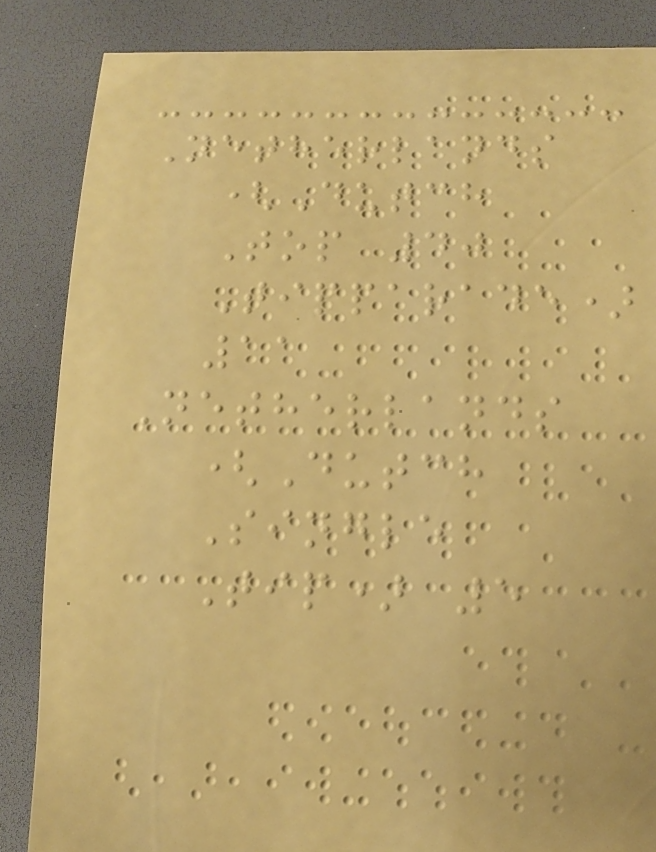Netherlands
(Dutch
Top 40
Tipparade)
11
Netherlands
(Dutch
Single
Tip) 5
